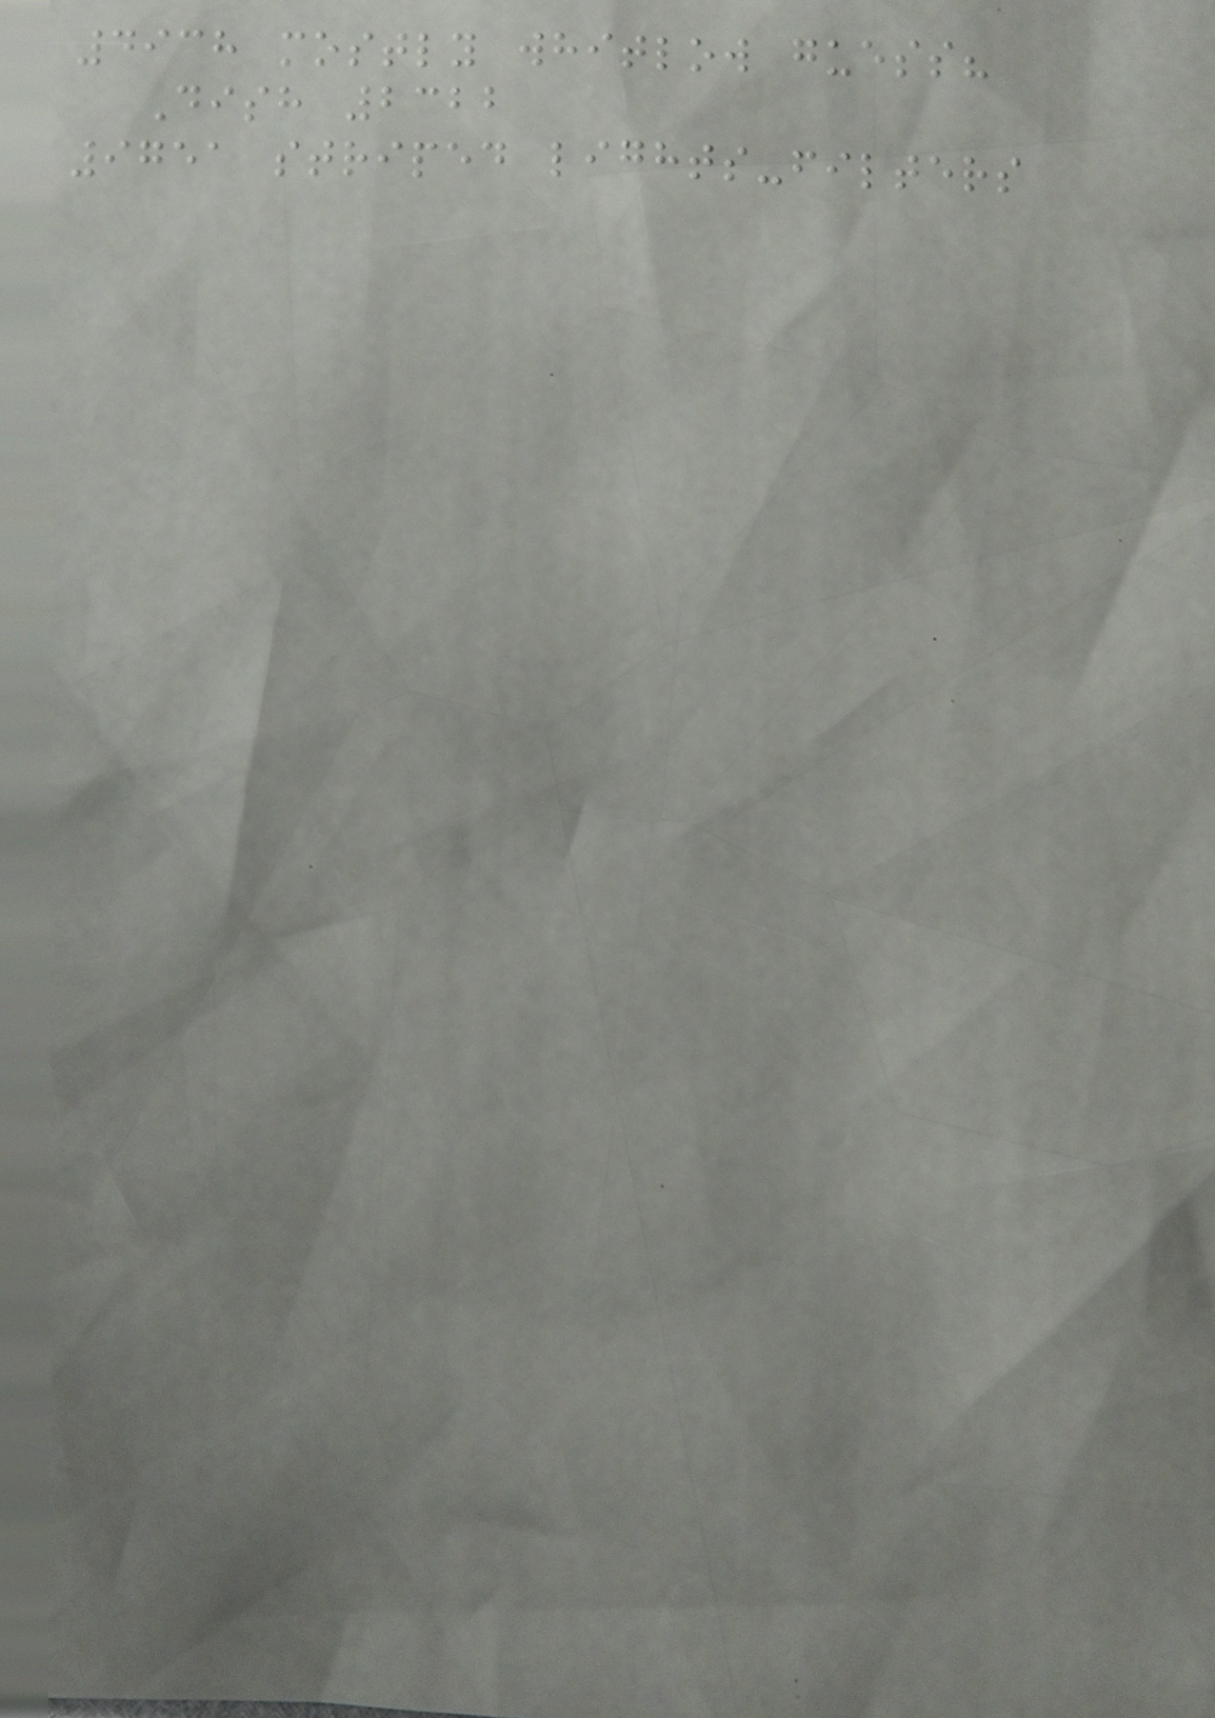4938 mostly whitlow guess?
Dish 2322
9751 striped lights-filters
